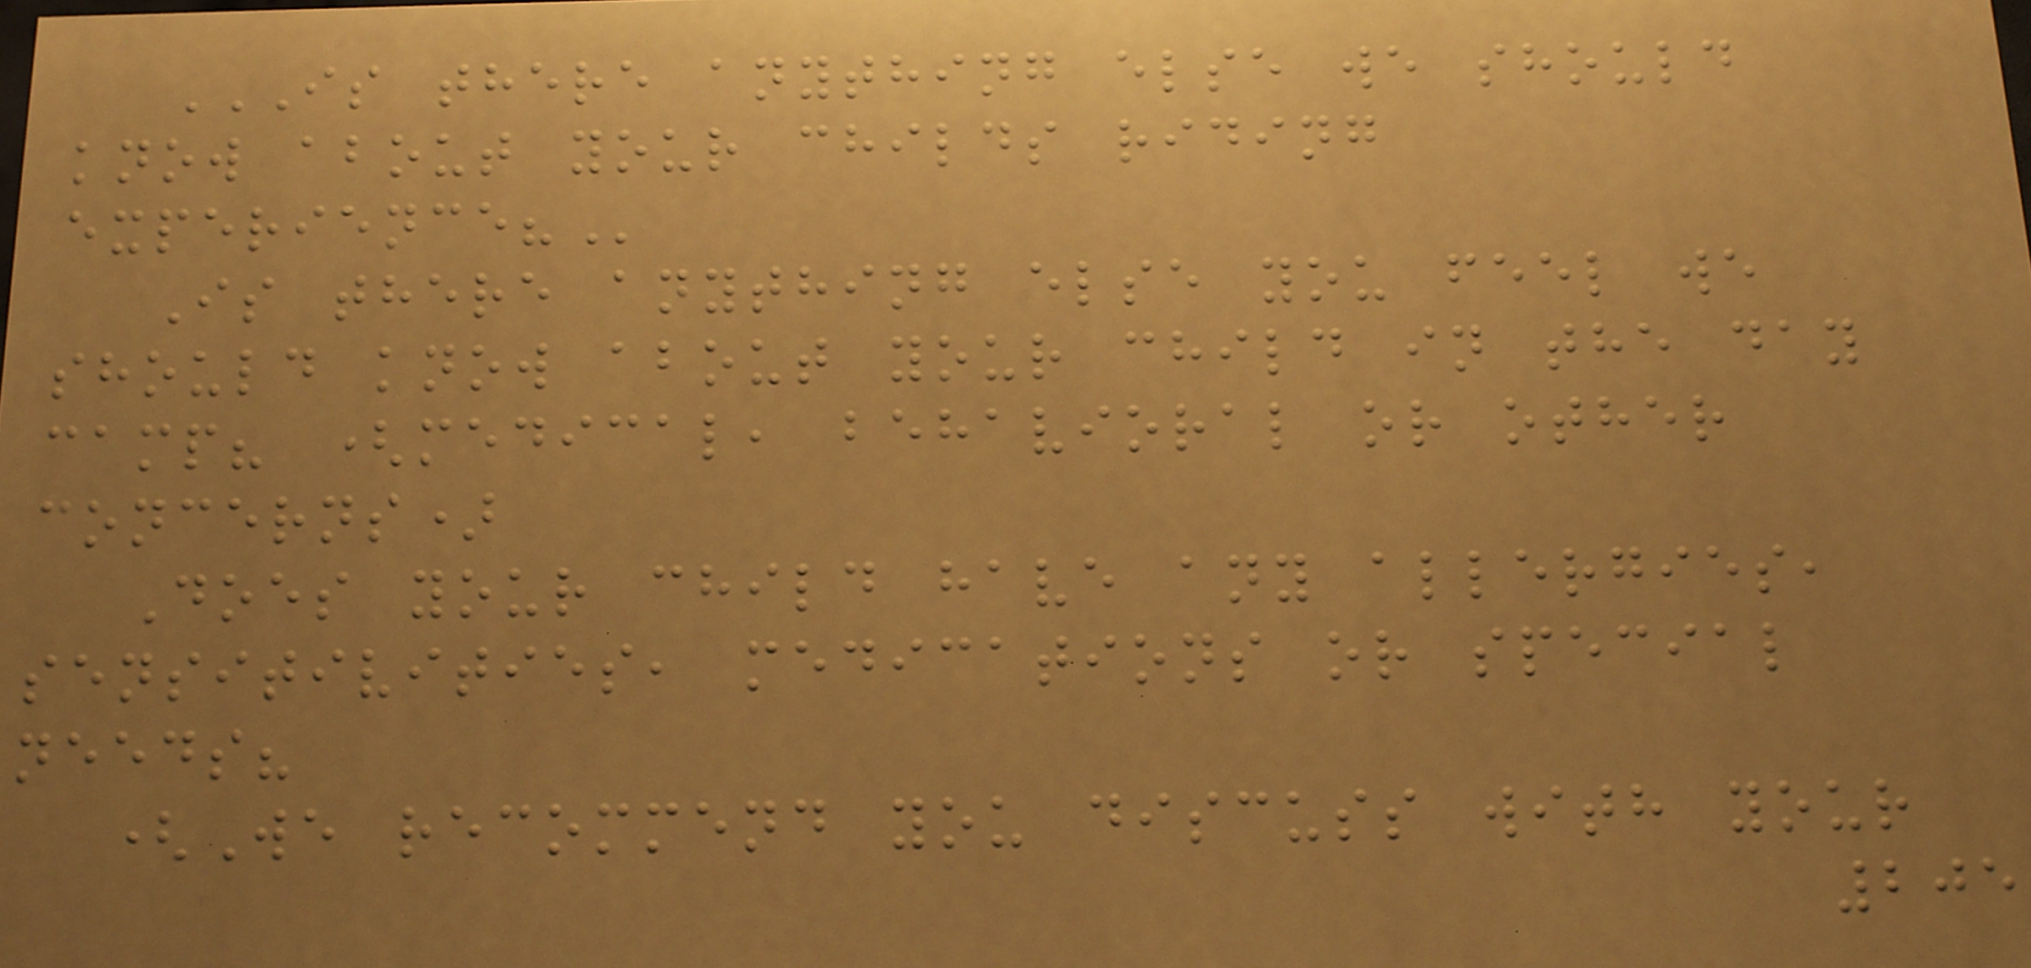IS THERE ANYTHING ELSE WE SHOULD
KNOW ABOUT YOUR CHILDS RIDING
EXPERIENCE?
Is there anything else you feel we
should know about your child in the day
camp? (medical, behavioral or other
concerns)
Does your child have any allergies,
sensitivities, medications or special
needs?
(We recommend you discuss with your
205
